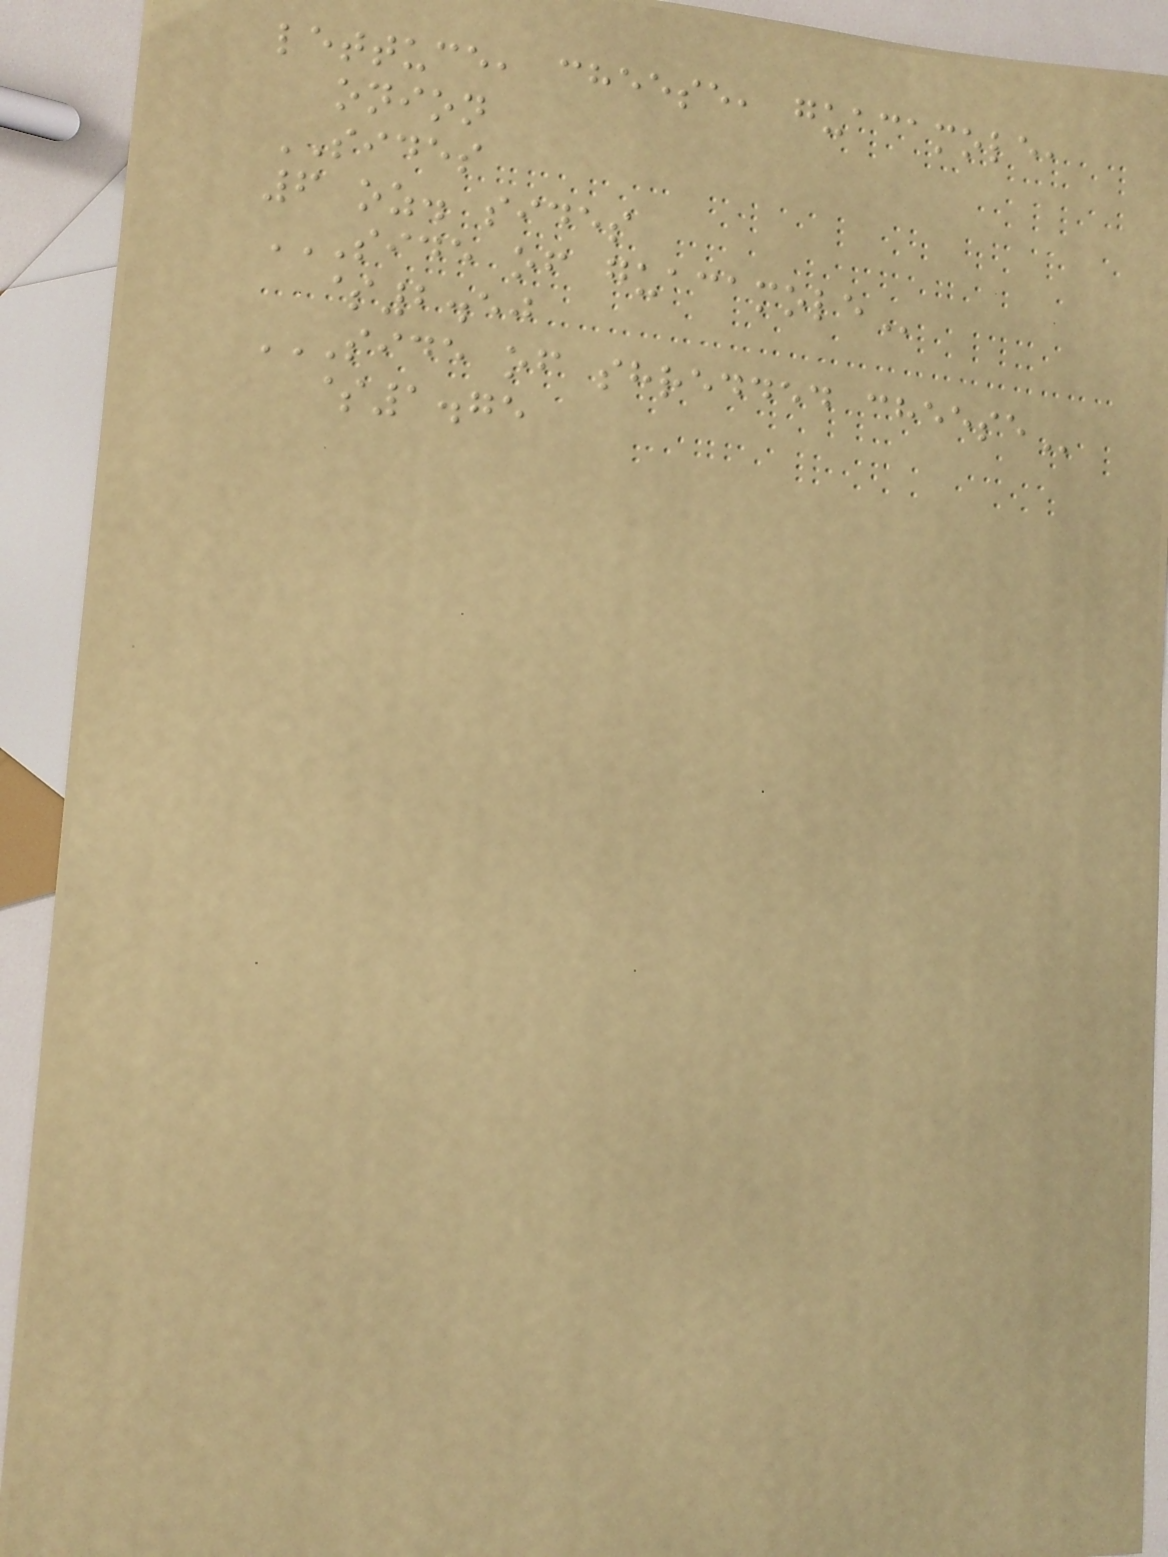lettuce, cheese, guacamole,
onion
SIDES
6 oz. sides
SIDE OF GUACAMOLE
$2.50
SIDE OF SHREDDED CHEESE
$1.75
